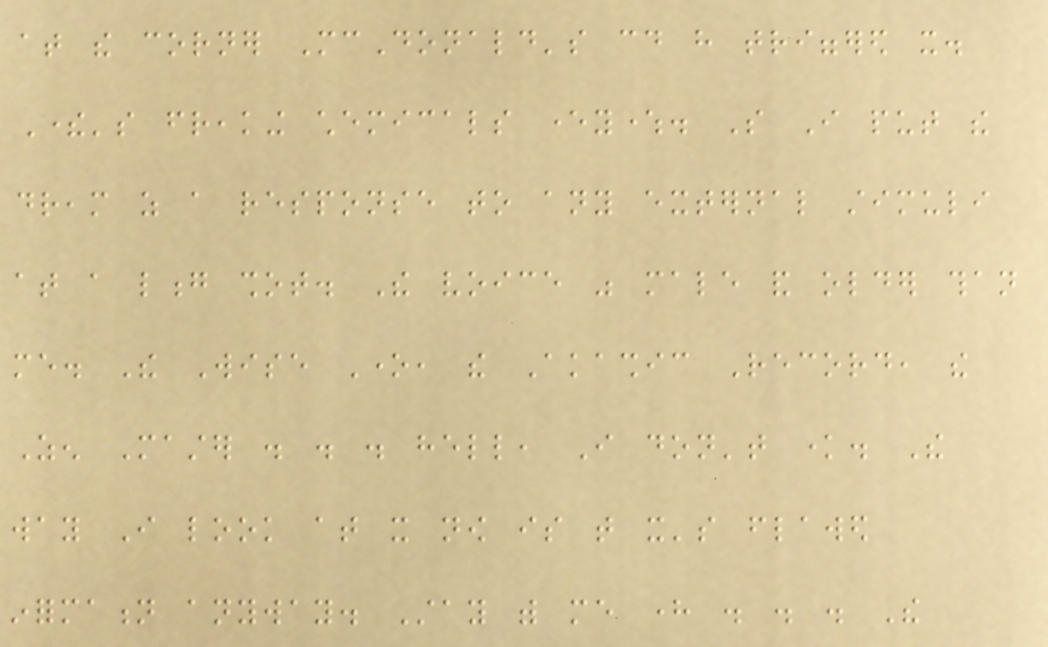at the corner McDonald's could have triggered it.
There's freaking chemicals everywhere. So I put the
dream as a response to any external stimuli
at a long shot. The voice was male and older than
me. The Wise One, the Akashic Record, the
Zen Master . . . hell, I don't know. The
way I look at it now is that it's flawed
information anyway. Stay with me here . . . The
